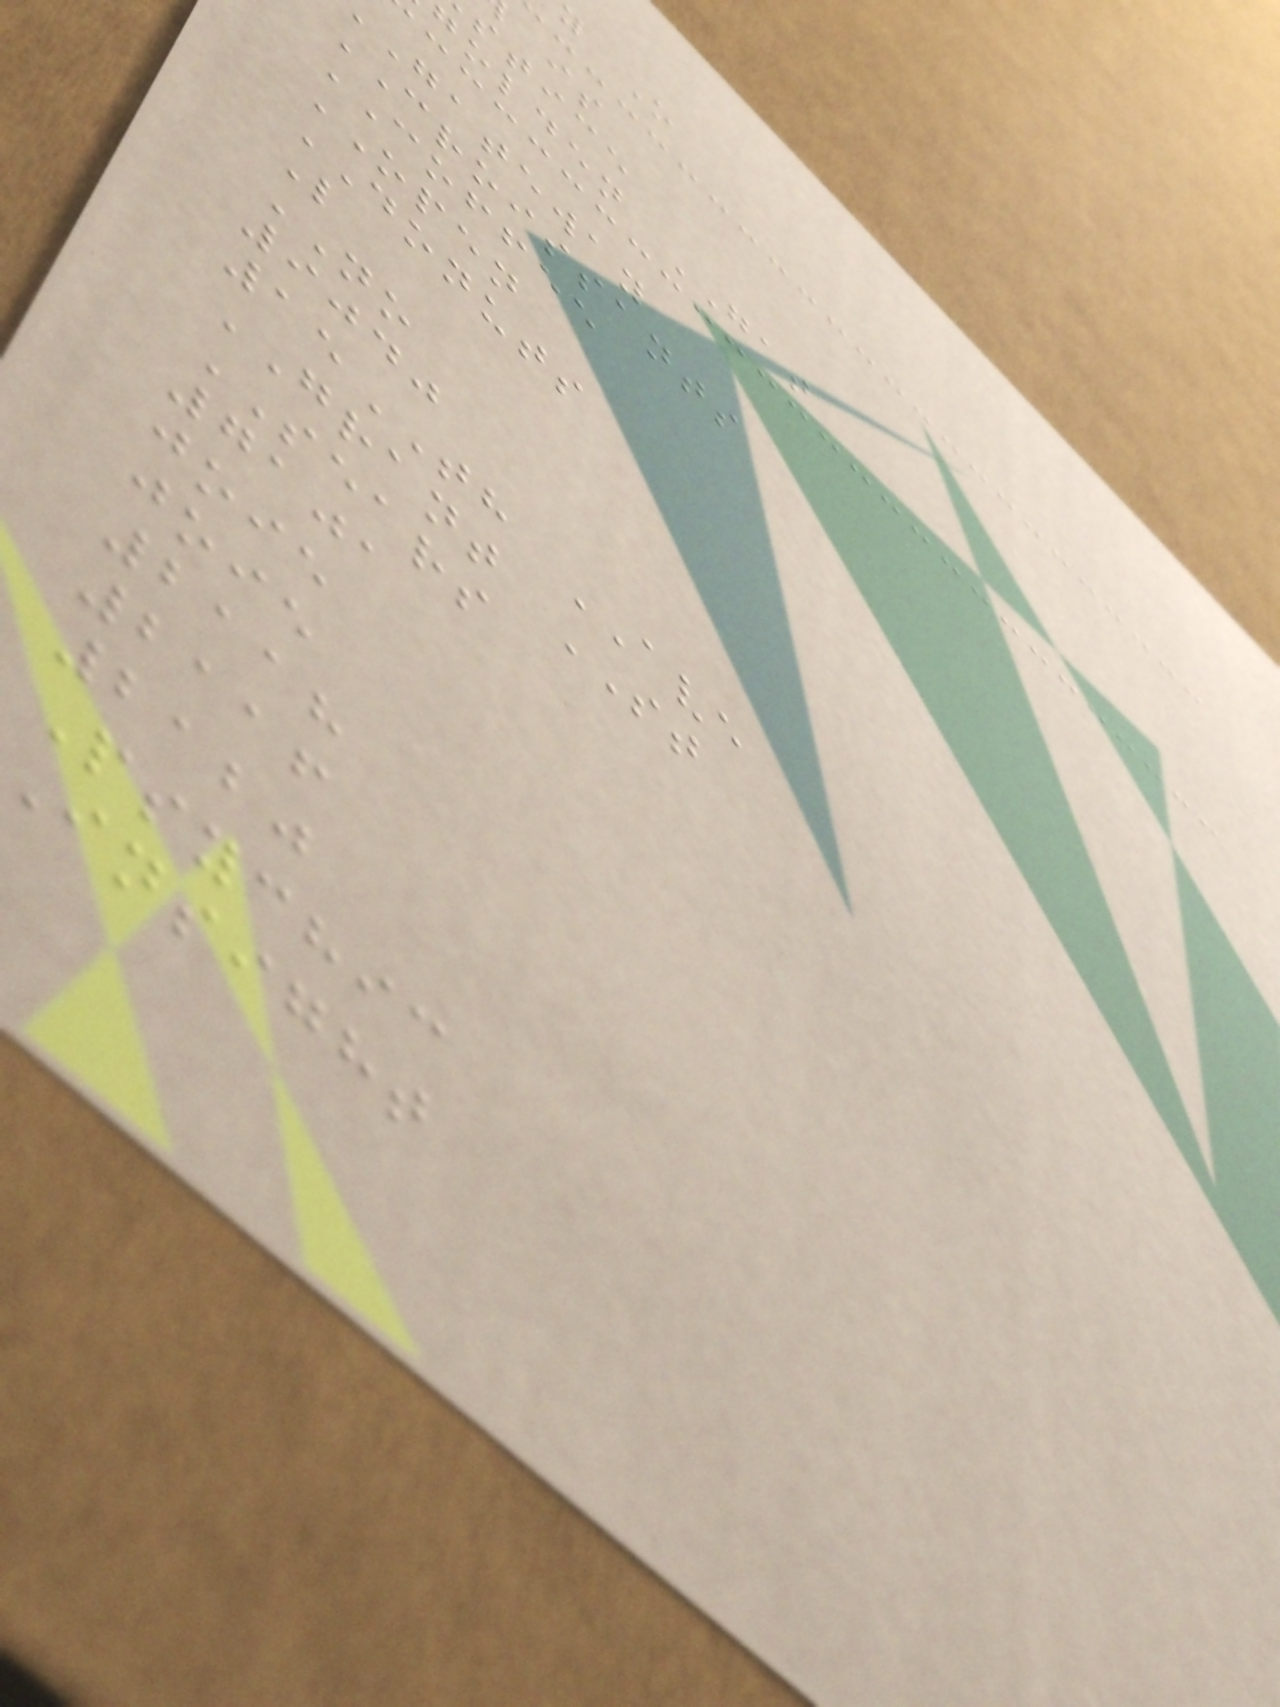y O
stice
golden GAT
gateway
CROISSANTS
COFFEE
OPEN
DONUTS
L
NO
9040
15TH AVE
GRANT ST
SEARS
7101
joie
joie
2118
2116
2120
Psychic
insight
